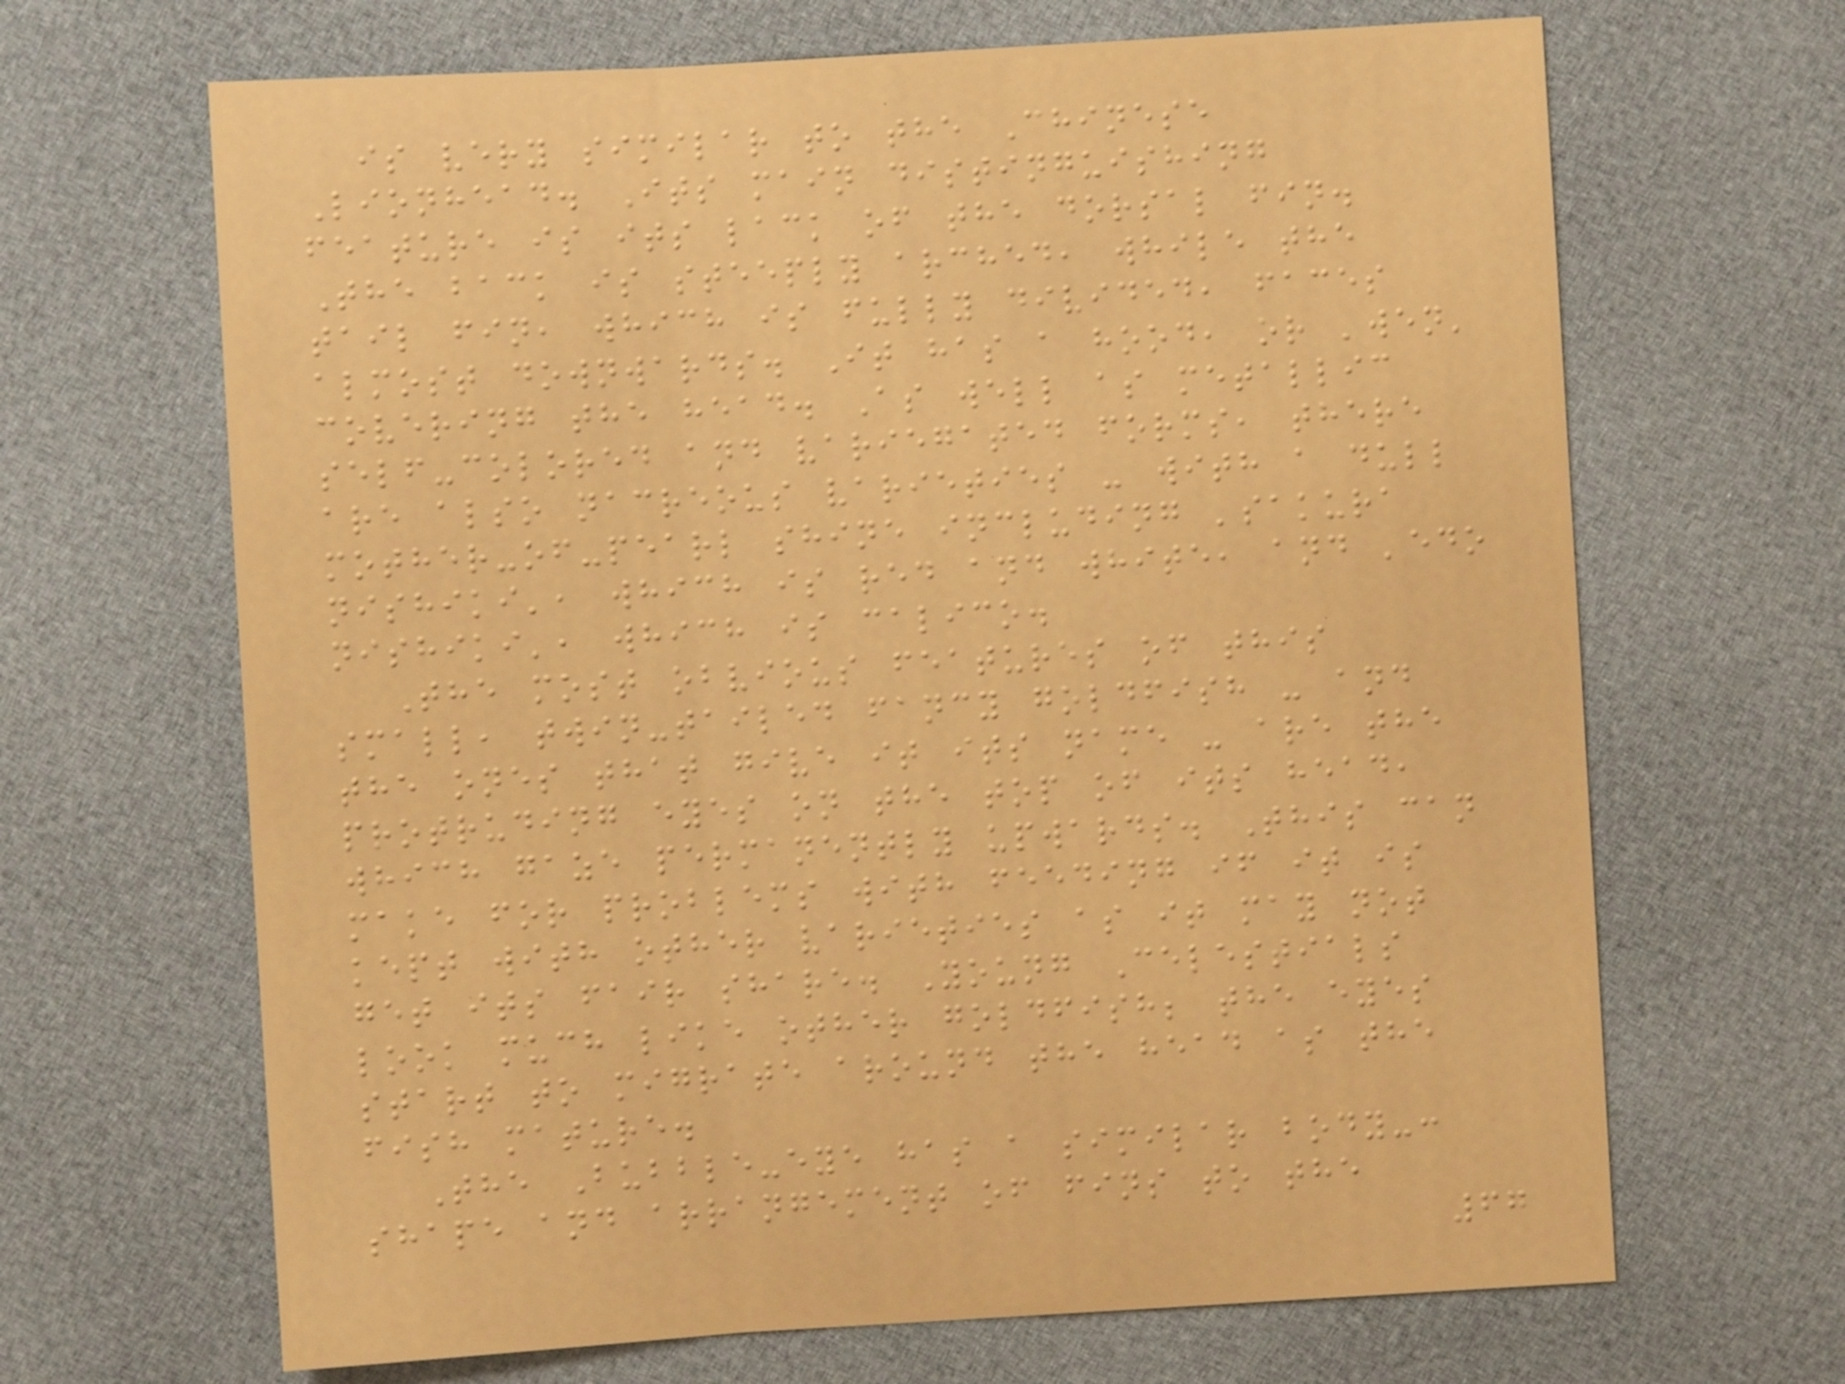is very similar to the Chinese
Lionhead. Its main distinguishing
feature is its lack of the dorsal fin.
The back is steeply arched, while the
tail fin, which is fully divided, faces
almost downwards. It has a hood, or 'wen'
covering the head. As well as metallic
self-colored and variegated forms, there
are also nacreous varieties - with a dull
mother-of-pearl shine including 'sakura
nishiki', which is red and white, and 'edo
nishiki', which is calico.
The most obvious features of this
small, twin-tailed fancy goldfish - and
the ones that give it its name - are the
protruding eyes on the top of its head,
which gaze permanently upwards. This can
make for problems with feeding if it is
kept with other varieties as it may not
get its fair share. Young Celestials
look much like other goldfish; the eyes
start to migrate around the head as the
fish mature.
The Bubble-eye has a similar body-:
shape and arrangement of fins to the
67
